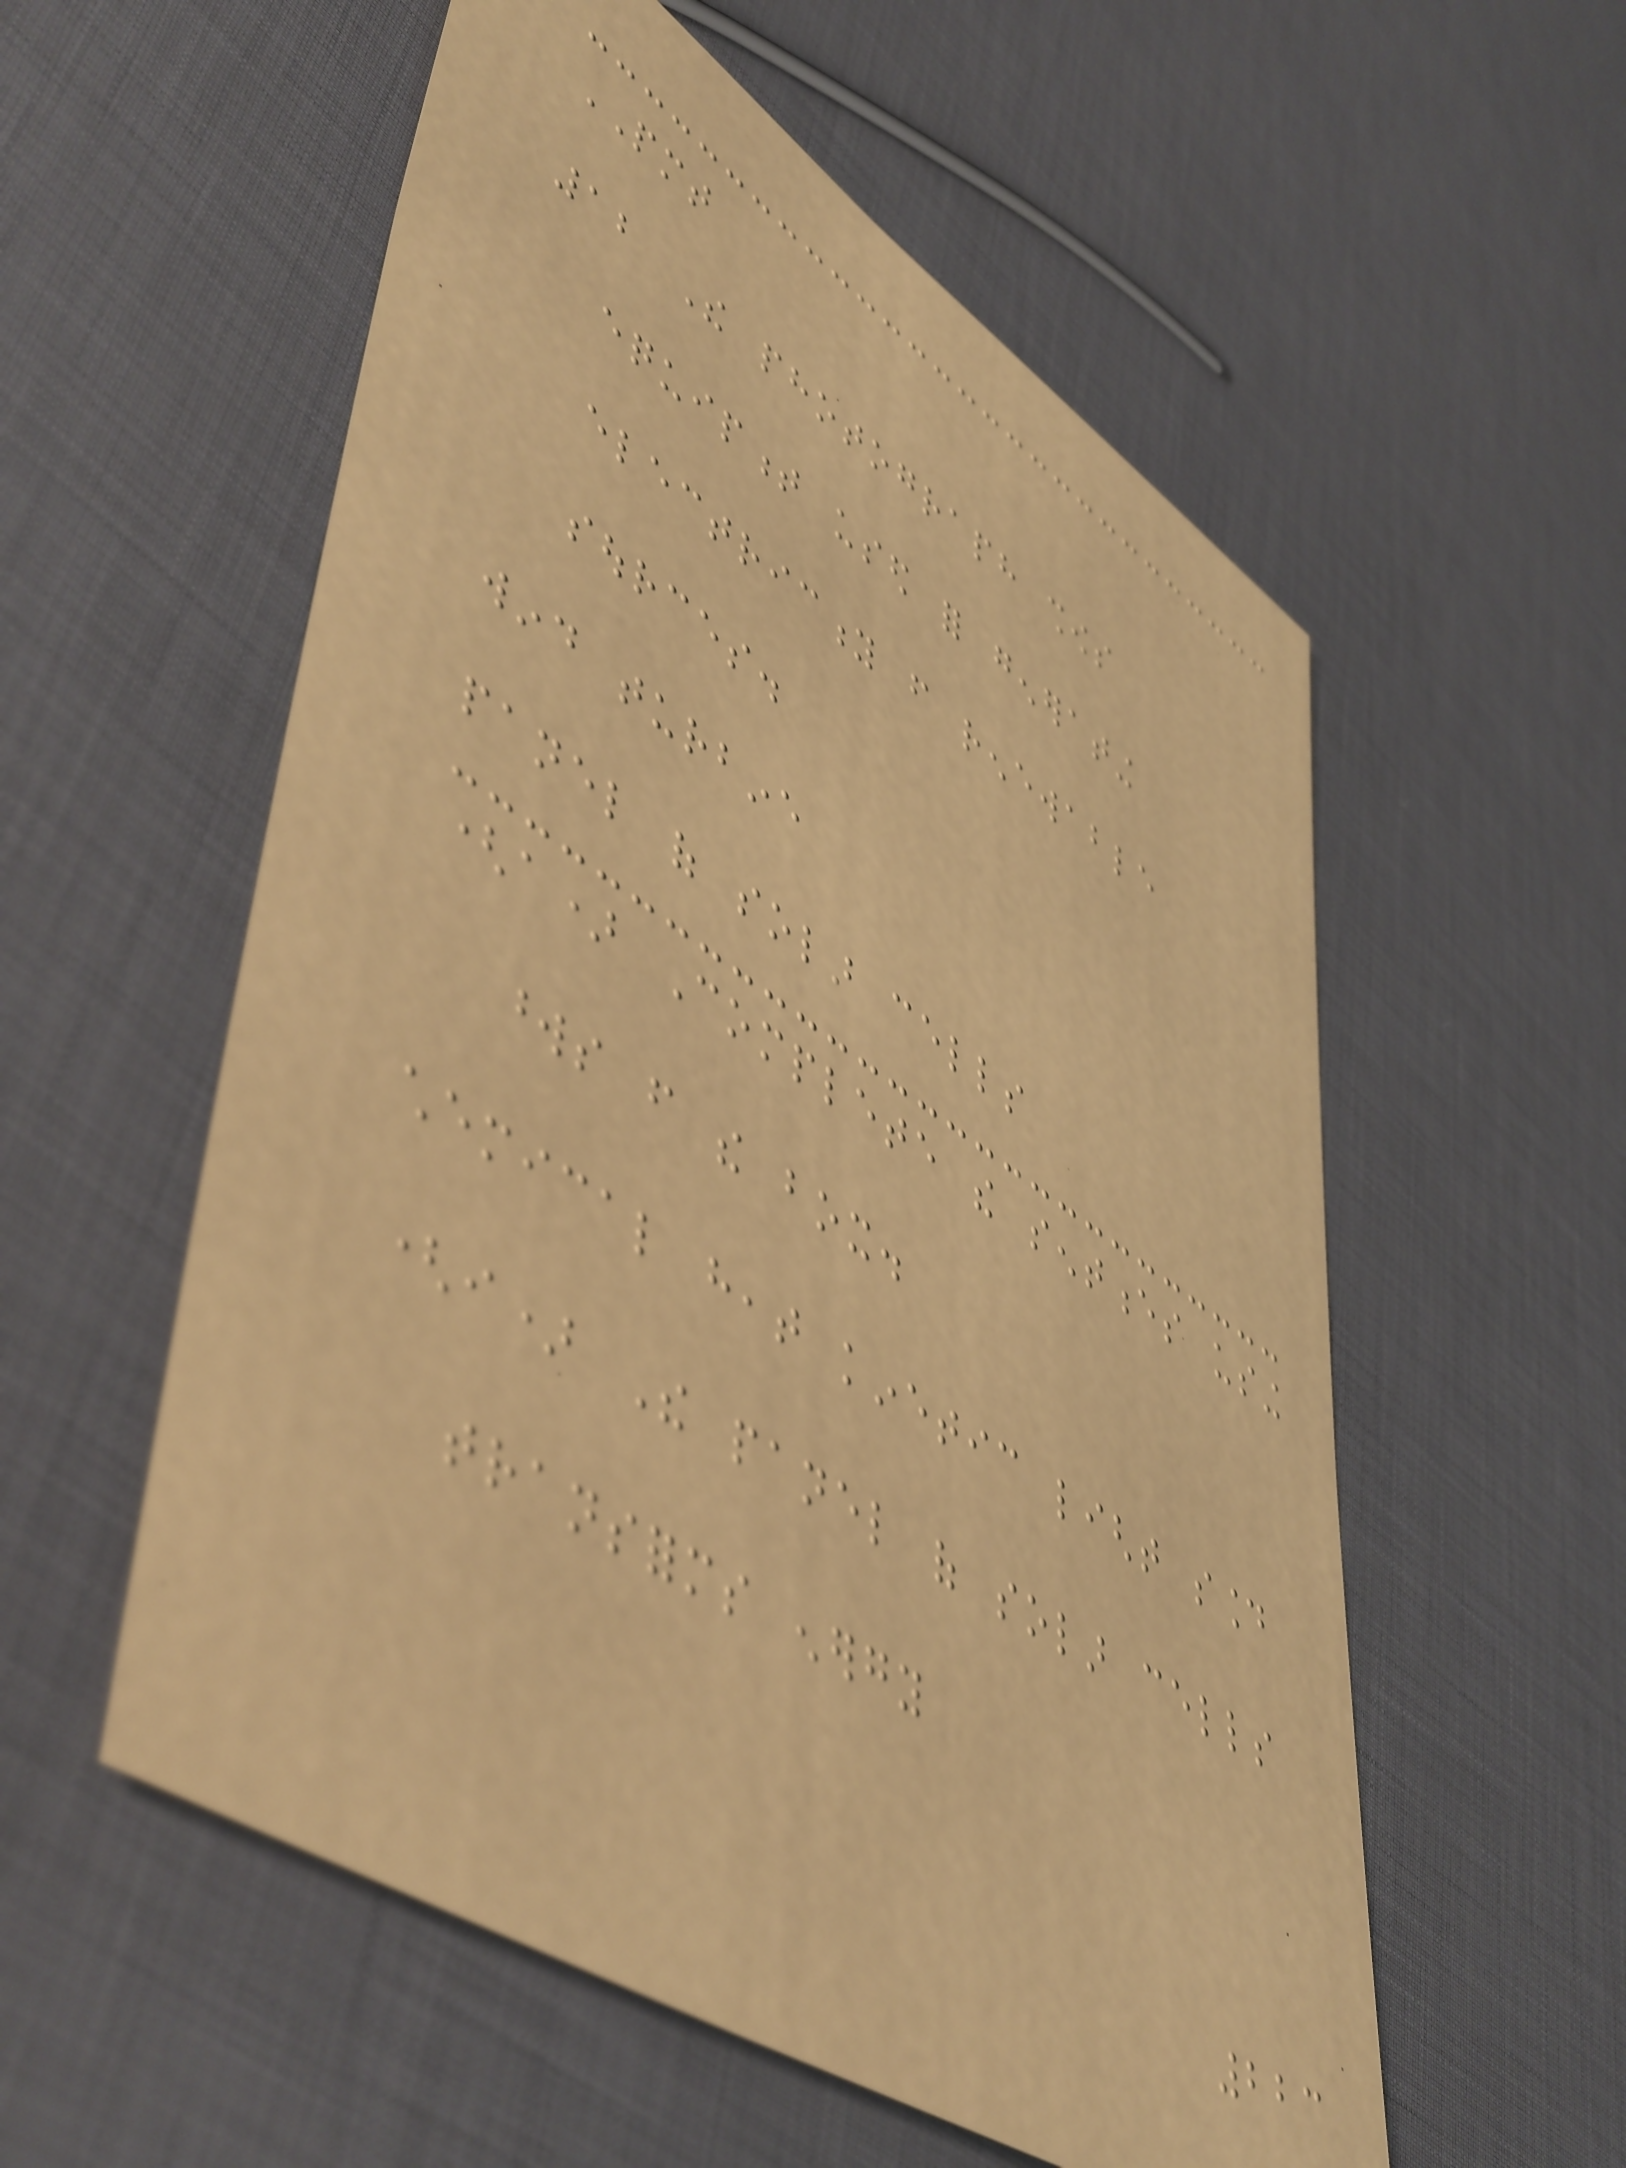PMT
12 The photograph shows
equipment used for generating
electricity from renewable
sources.
wind turbine
panel of solar cells
(a) Complete the sentences using
words from the box.
chemical heat kinetic light sound
(i) The panel of solar cells
transforms energy
223
